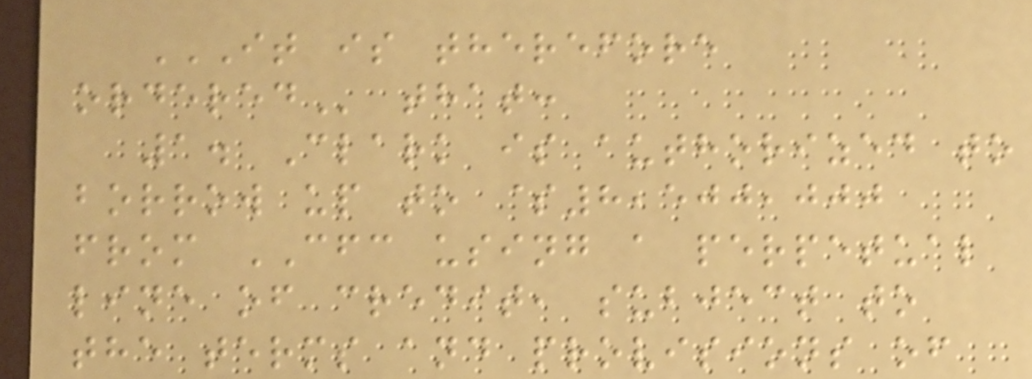IT IS THEREFORE
ORDERED that:
1. Clark is authorized to
borrow up to $8,500,000
from CFC using a perpetual
line of credit, subject to
the terms and provisions of
